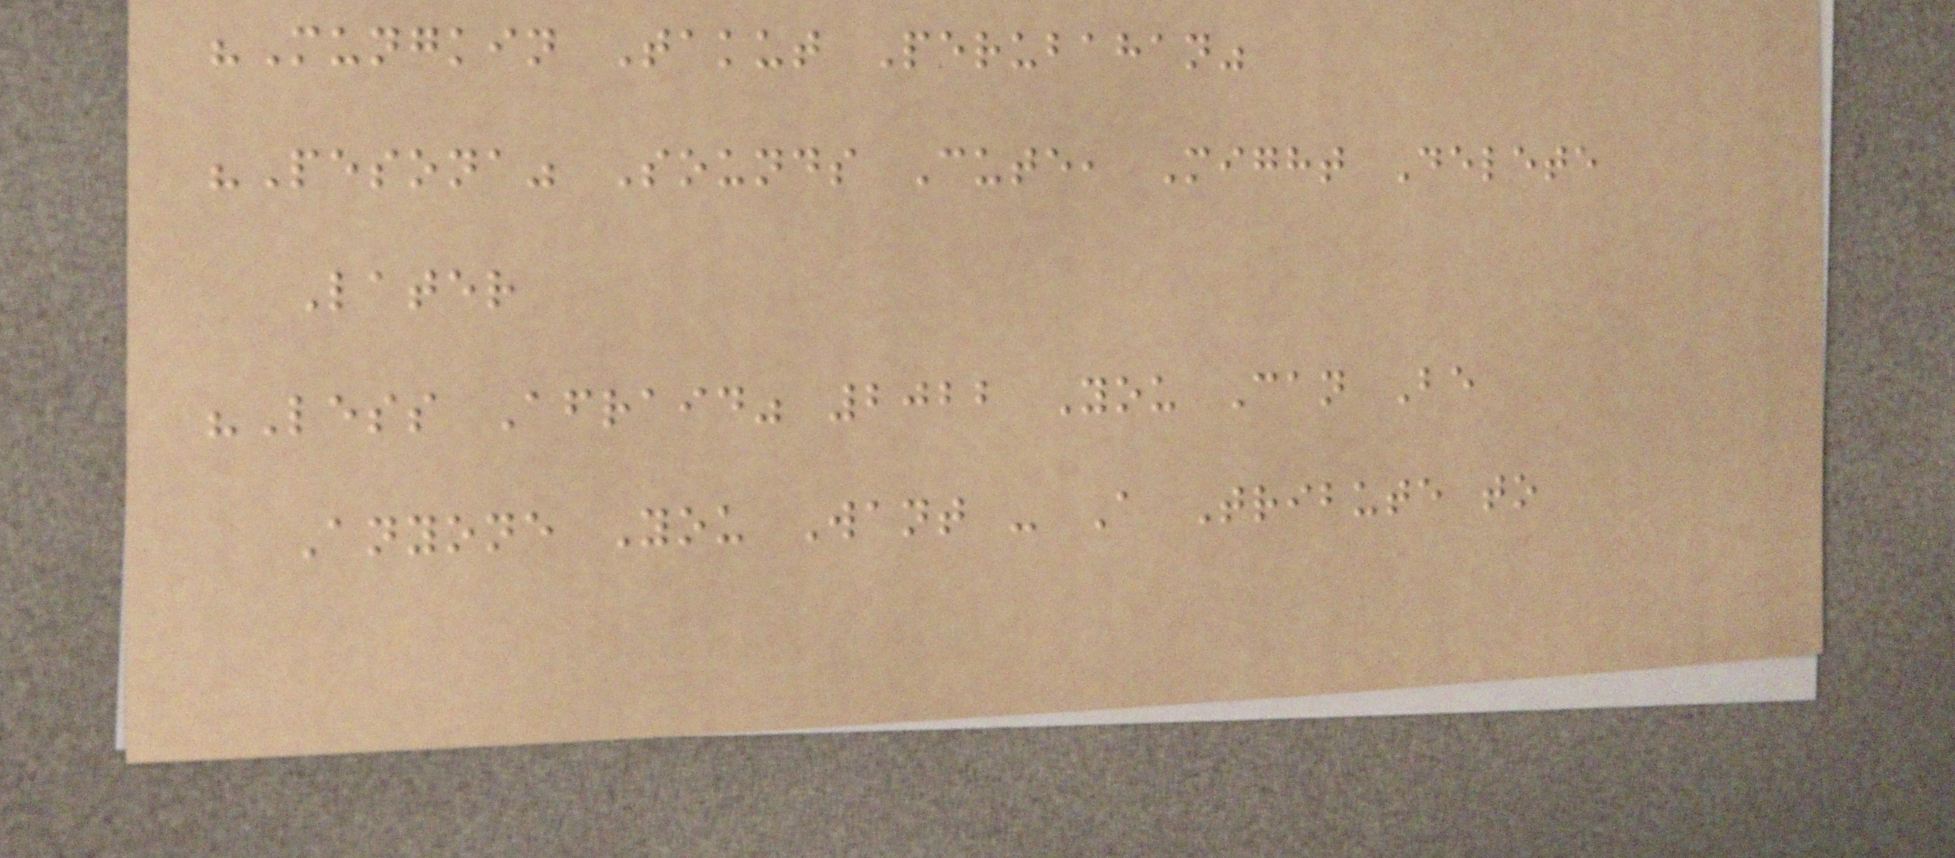"Mungkin Takut Perubahan"
"Pesona" Sounds Cute, Might Delete
Later
"Less Afraid" 2022 You Can Be
Anyone You Want - A Tribute to
